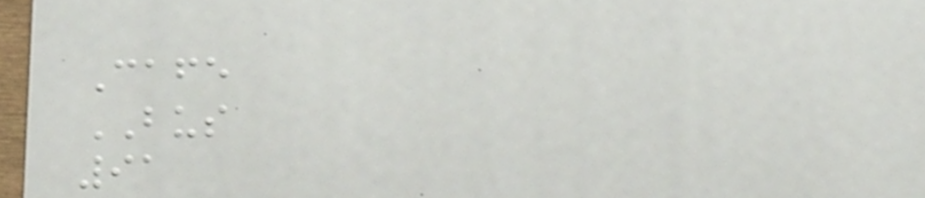Cafe
BUS
91
